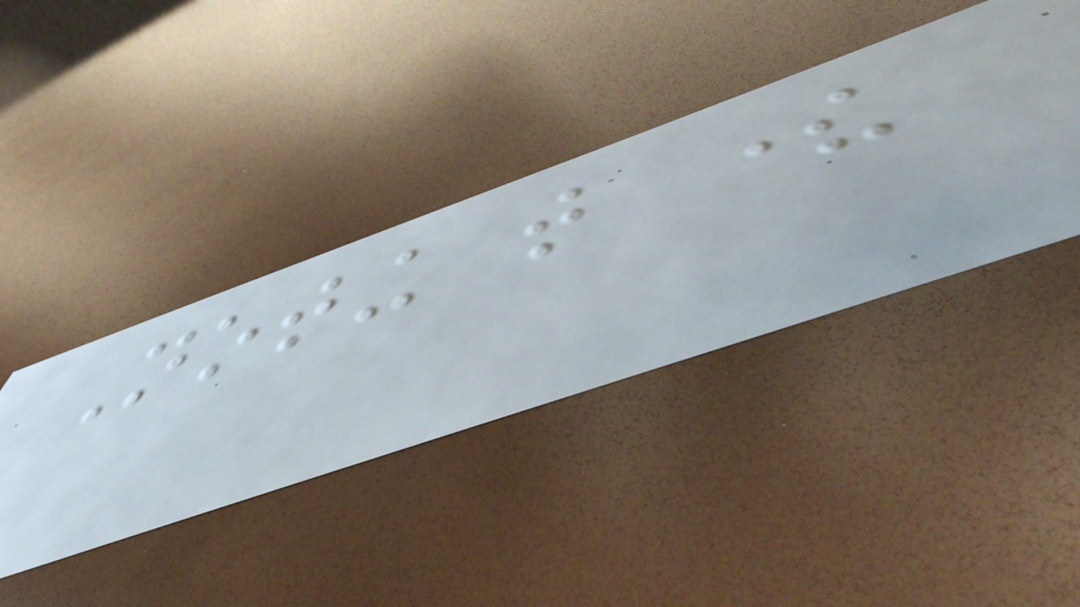Noting that there
